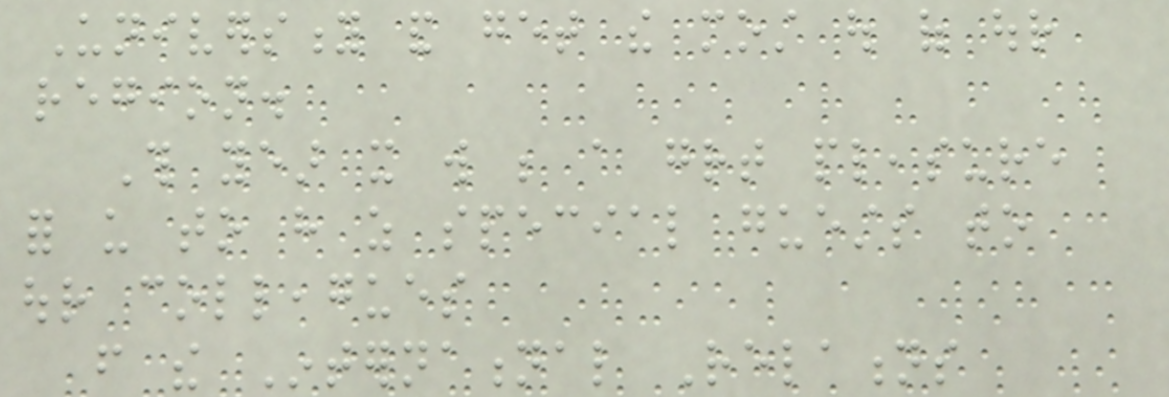University and get the most out of our
region.
This year it will be a great pleasure
for us to have as special guests to
our colleagues
from the International Relations
